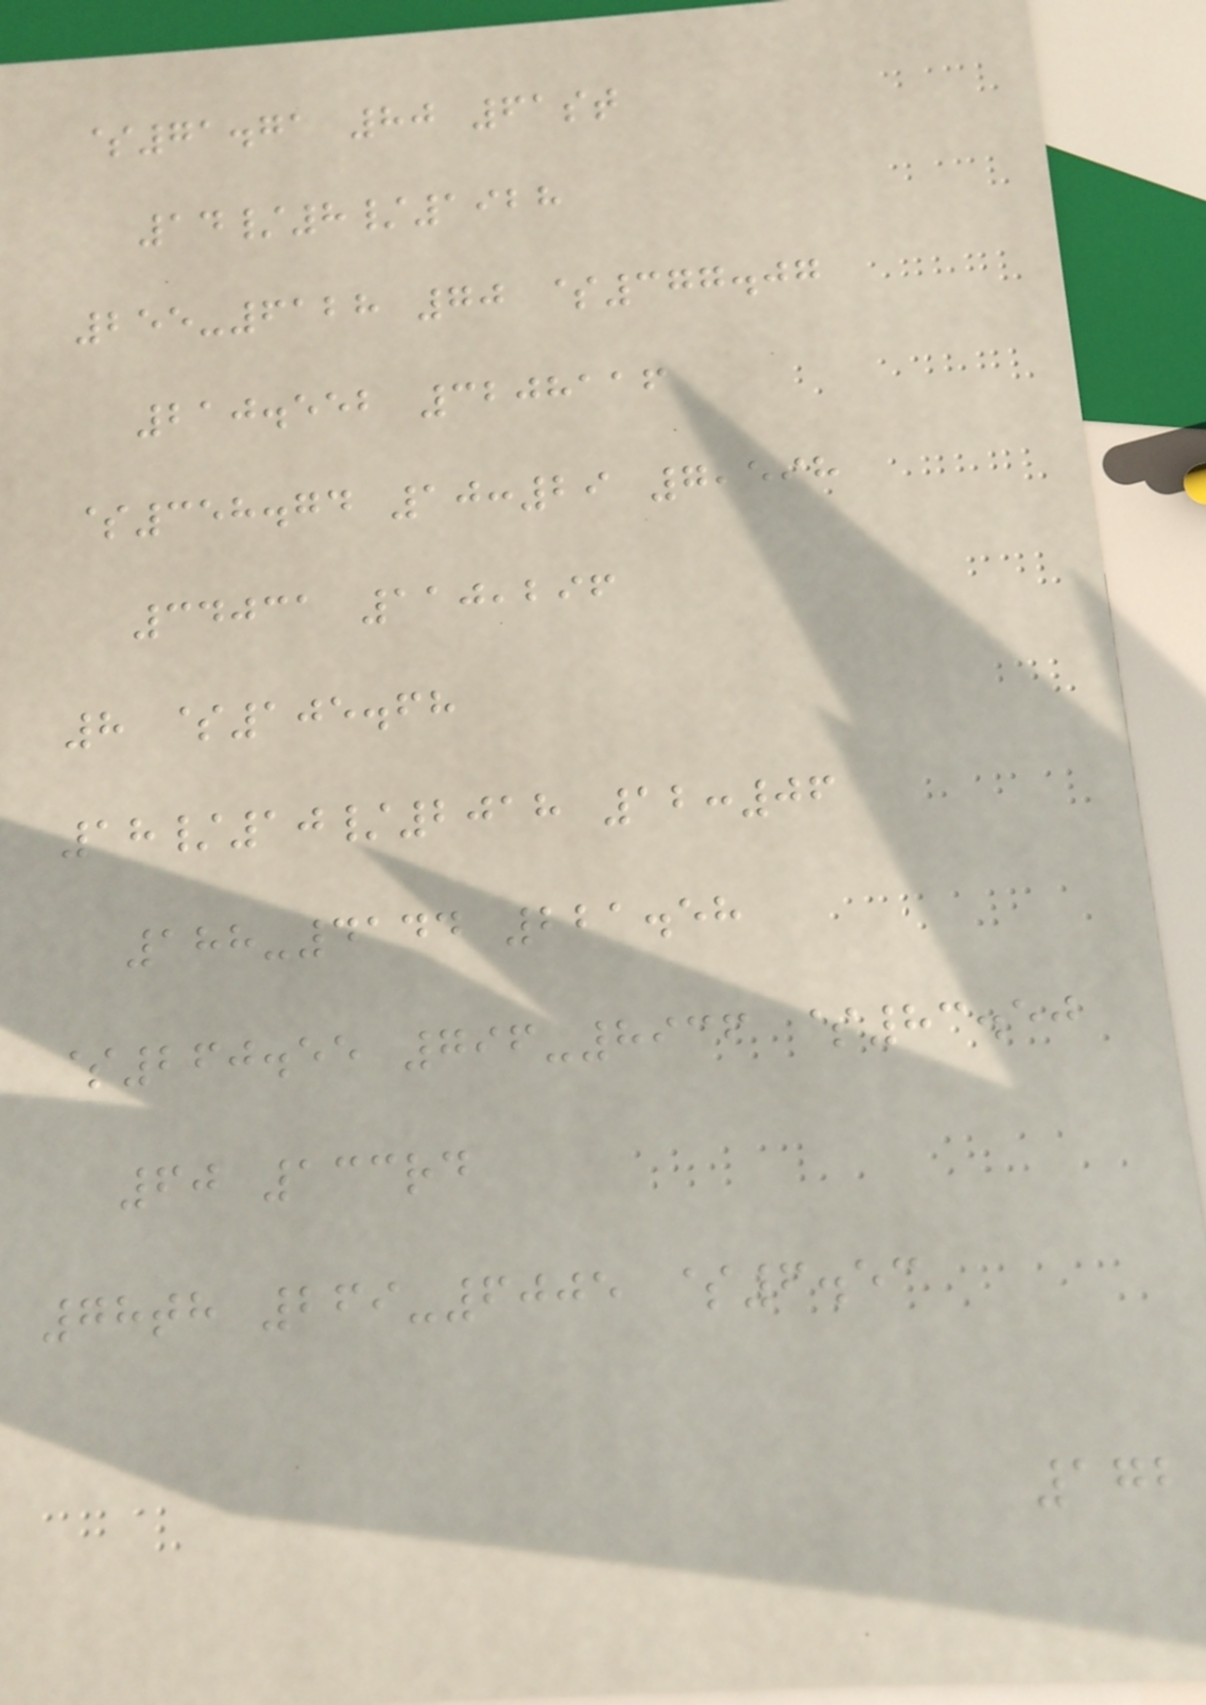$71.71 80 61st
14/8/1928
255-6128 70 $377.07
210.552 3208116
$358.74 10:29 7,598
34031 110,296
8 $105.68
18/10/2018 12:06
188-4144 221.58
$260.55 796-8936 $83.50
60 133rd
78th 269-6005 $6.53
172
